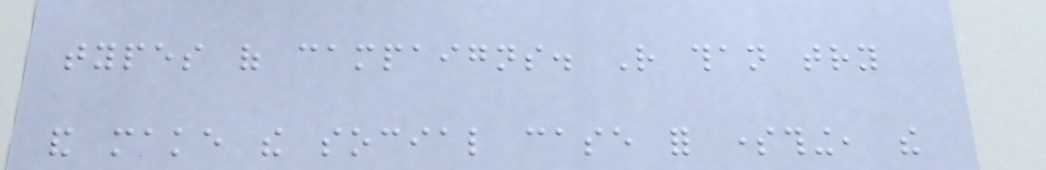types of campaigns. Rather than try
and make the social case for something, the
